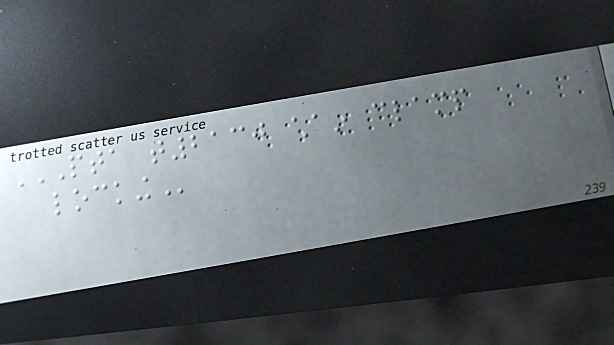PTA T2130 CHAIN CLAMP
LOCKING
